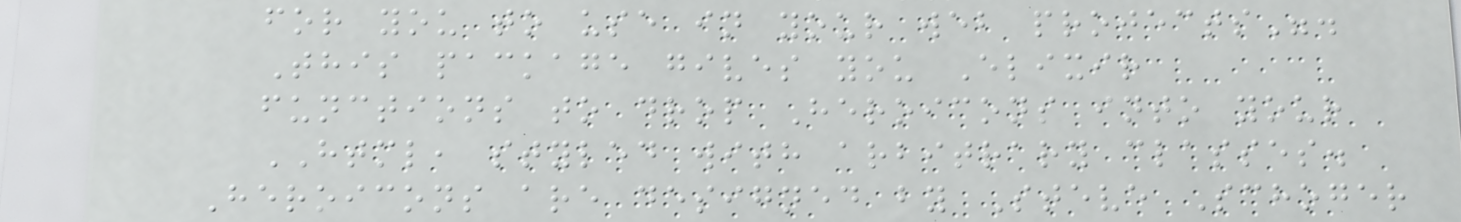for you to use in your web projects".
This package gives you Elixir
functions to drop Heroicons into your
HTML, styled with arbitrary classes.
Heroicons are designed by Steve Schoger
